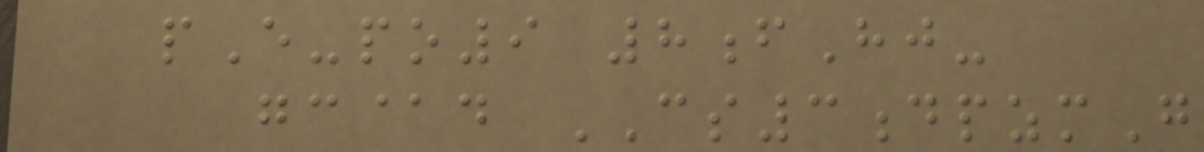pE-po9 8fHj-
gc@d CS3dpzmG
